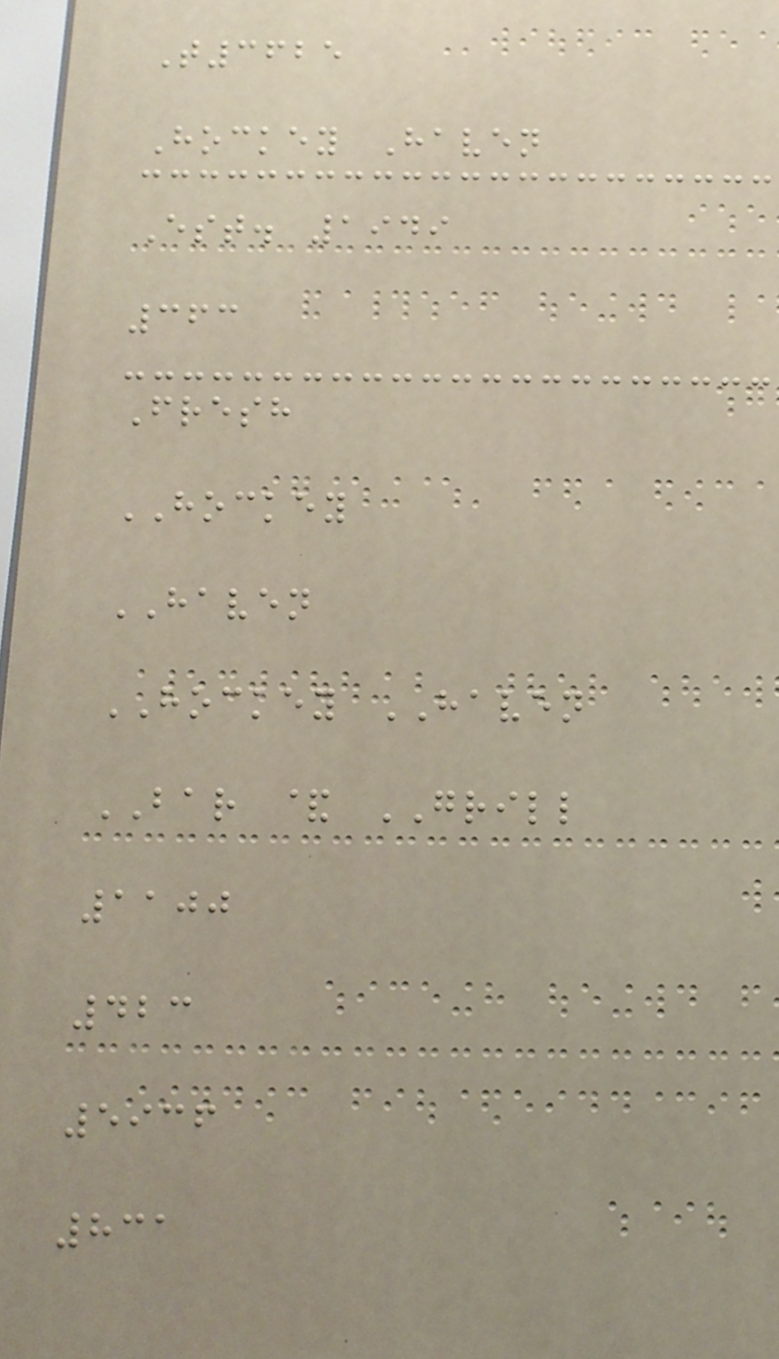T3625
Hockey Haven
Est. 1949
363
Fresh
HOCKEY
HAVEN
HOCKEY HAVEN
BAR & GRILL
1100
423
5936
831
